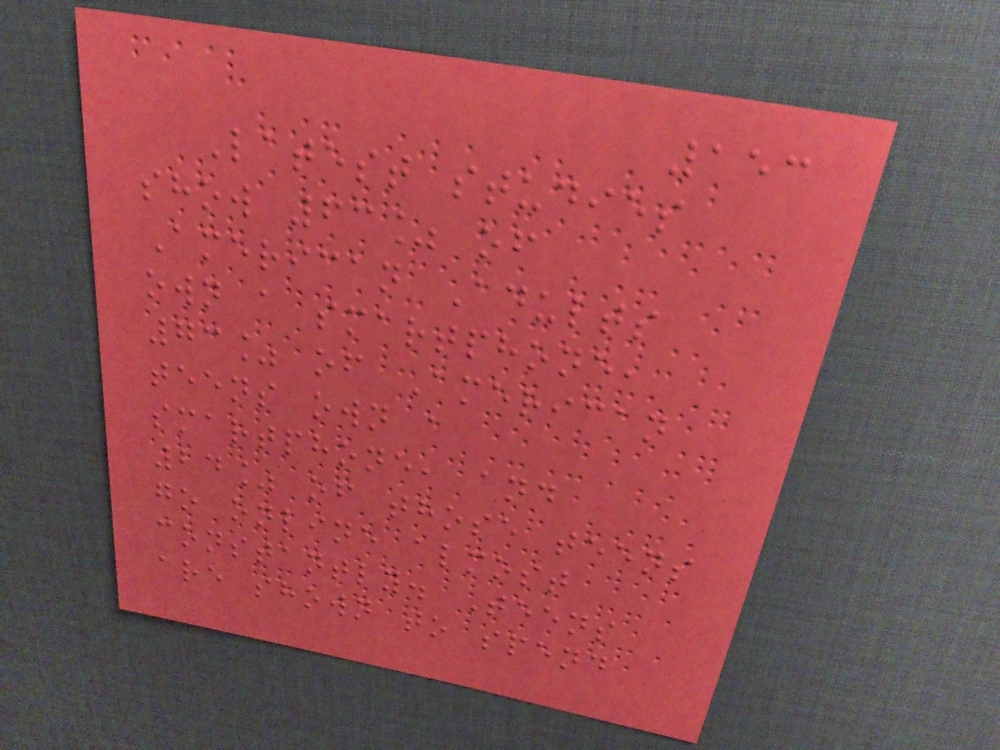153
Latest studies
show 63% of
American Adults
own a smartphone,
73% of American
teens own a
smartphone, and
24% of those teens
go online almost
constantly. Teens
are shown to spend
